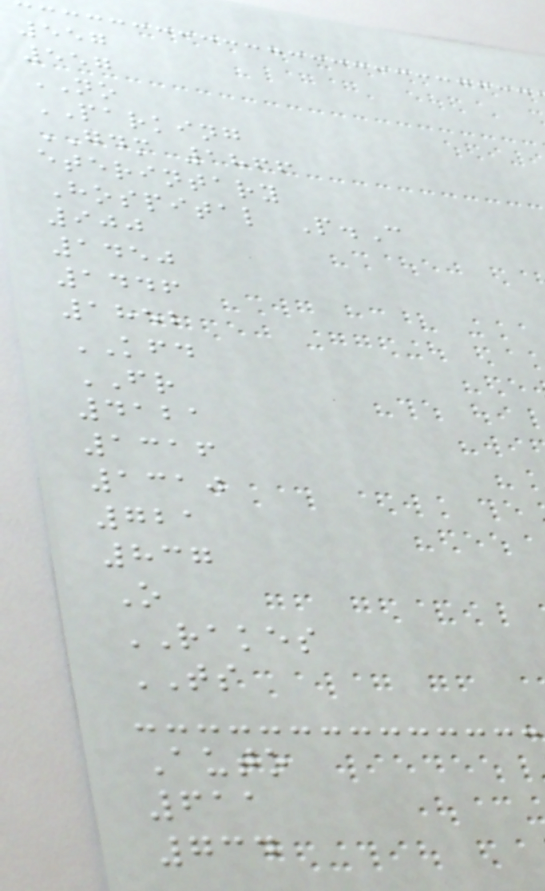557
557
NO
PARKING
GDM 1866
eterintary
Hospital P.C
900
1450
1446
1852
KFD
FR
4121
1316
1310
721
837
O
RAKES
TS
Auto
611
734
